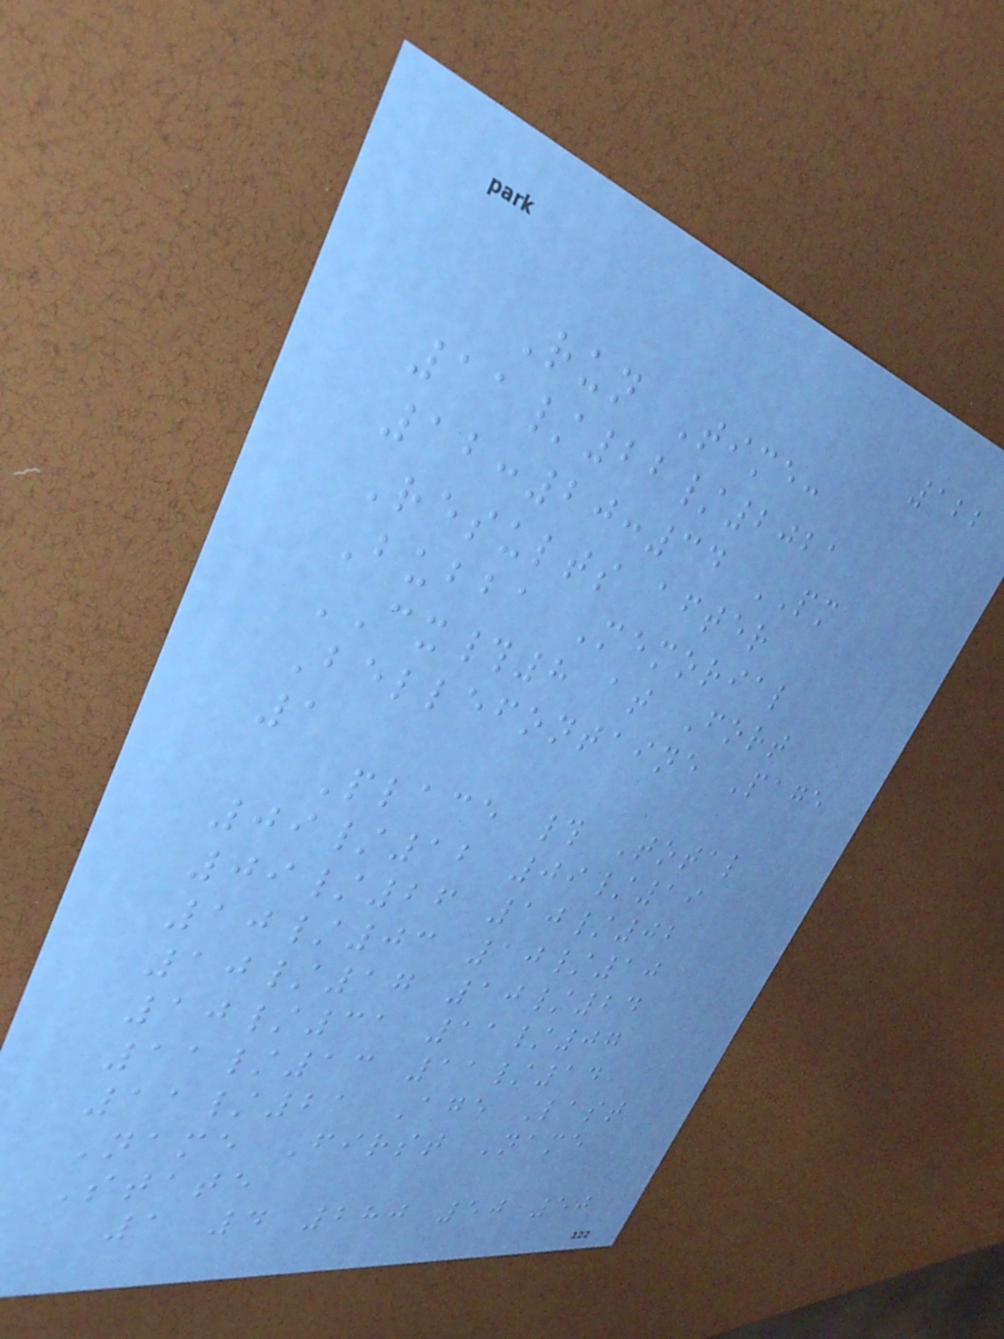122
Run Time:
11/22/2021
12:20:34 PM
Results after
Bubba Memorial
CX#8 at Fort
Bellefontaine Page
1
Place # Total
09/12 09/19
09/26 10/02
10/03 10/10
10/17 10/24
10/31 11/07
11/13 11/14
11/21 Age Last
Name First Name
State
1 4 280 50 50
